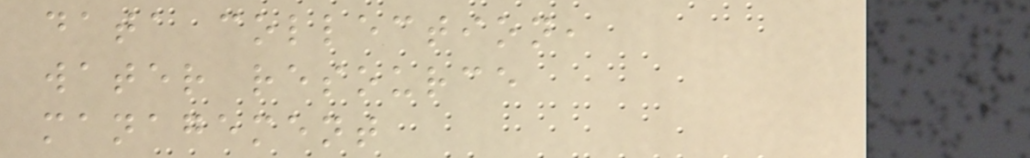data collection,
water resource
management
